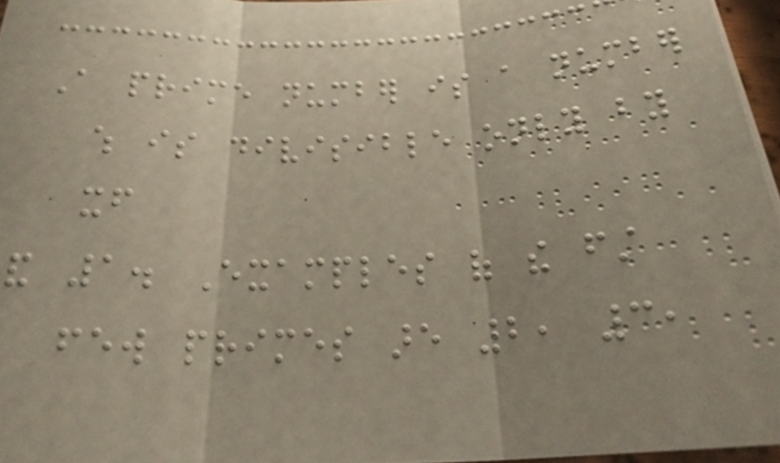A prime number is a number
which is divisible only by
itself
and 1. Examples of the first
few primes are 2, 3,
